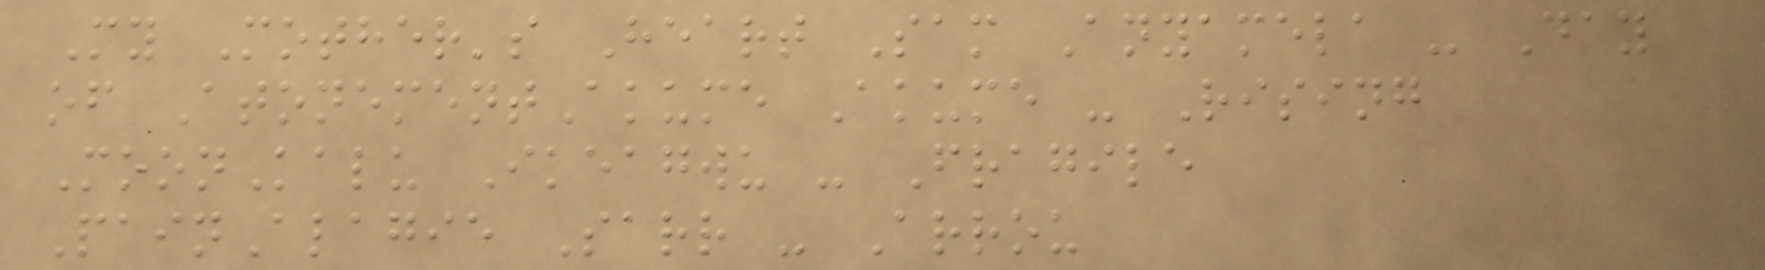My Mother's Heart Sam Anyamela - Day
of AtonementAkume Akume - Rising
MoonKalu Ikeagwu - Fragile
PainAlagie Sarr - Arrou
